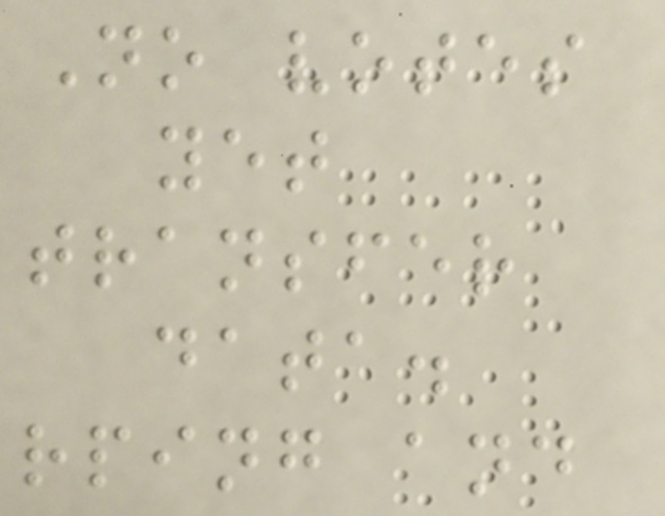No votes
yet
transfer
data.
rping and
